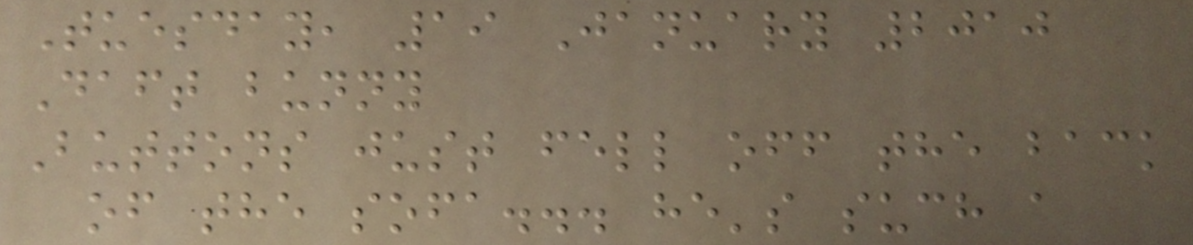Tuesday, 19 January 2010
Daft bunny
Buttons just fell off the back
of the sofa... he's such a
